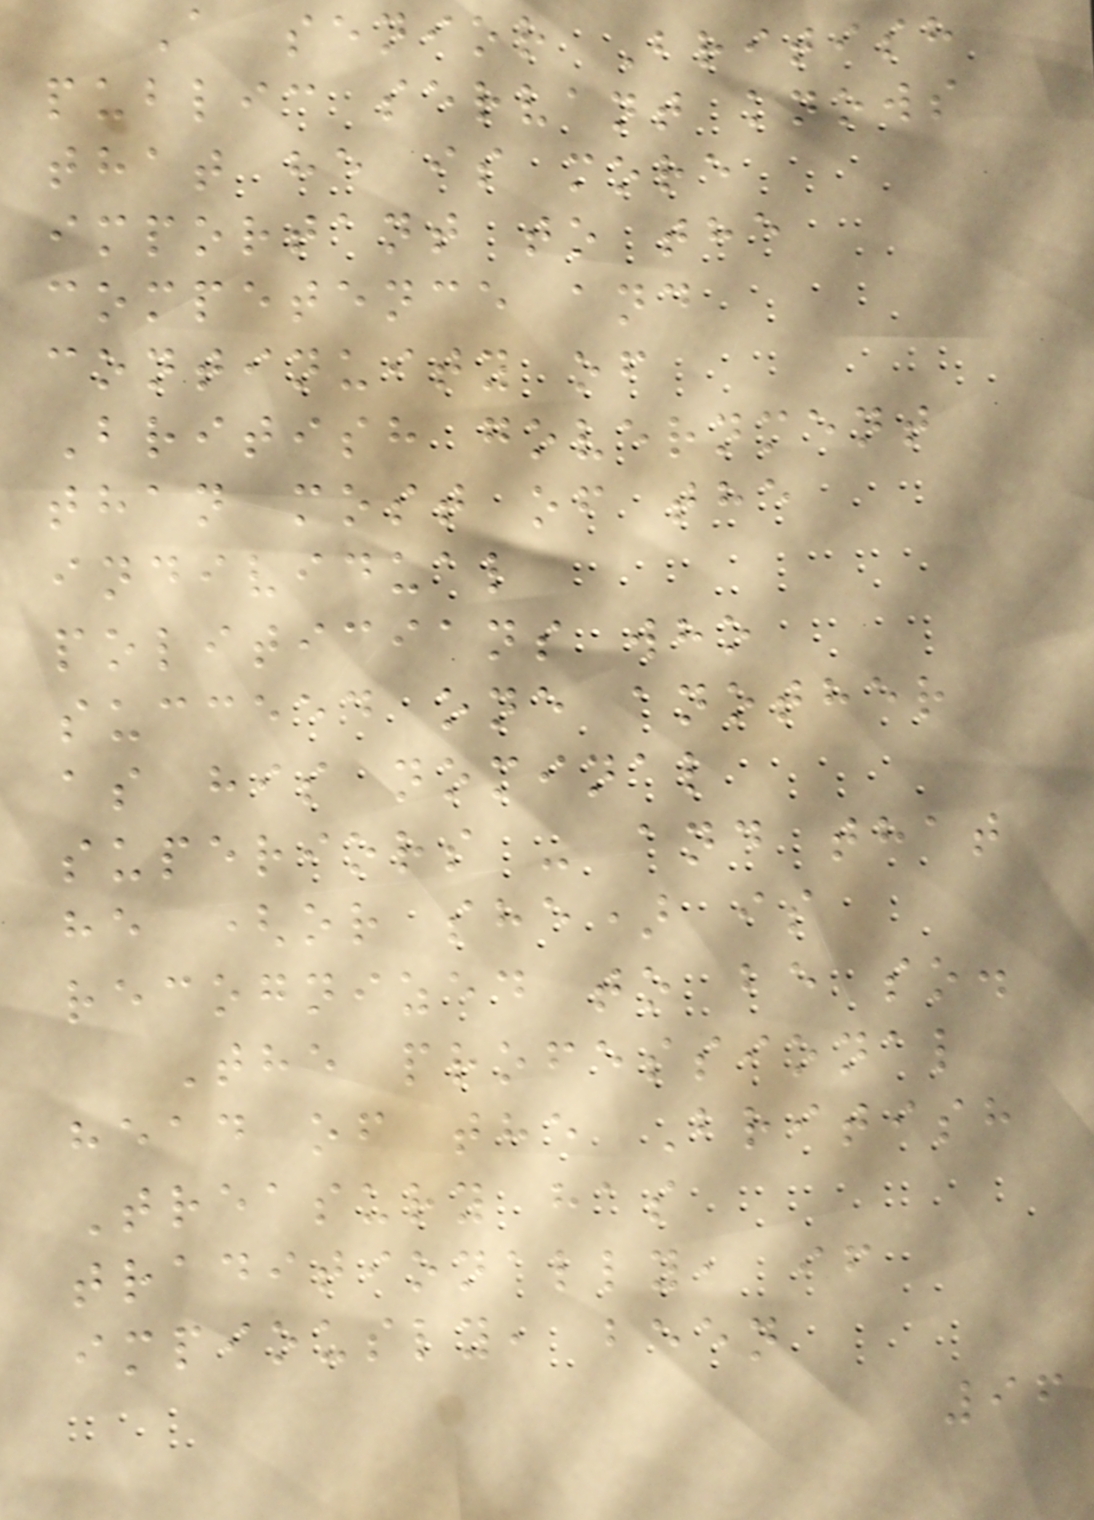A senior British
public servant knows
that he is more
important to the
competence and
continuity of
British government
than most of the
individual
politicians who
succeed one another
as his nominal
superiors - and that
he (or she) is
recognized to be so.
The professional
head of the British
Treasury has
traditionally, if
impiously, been
96
